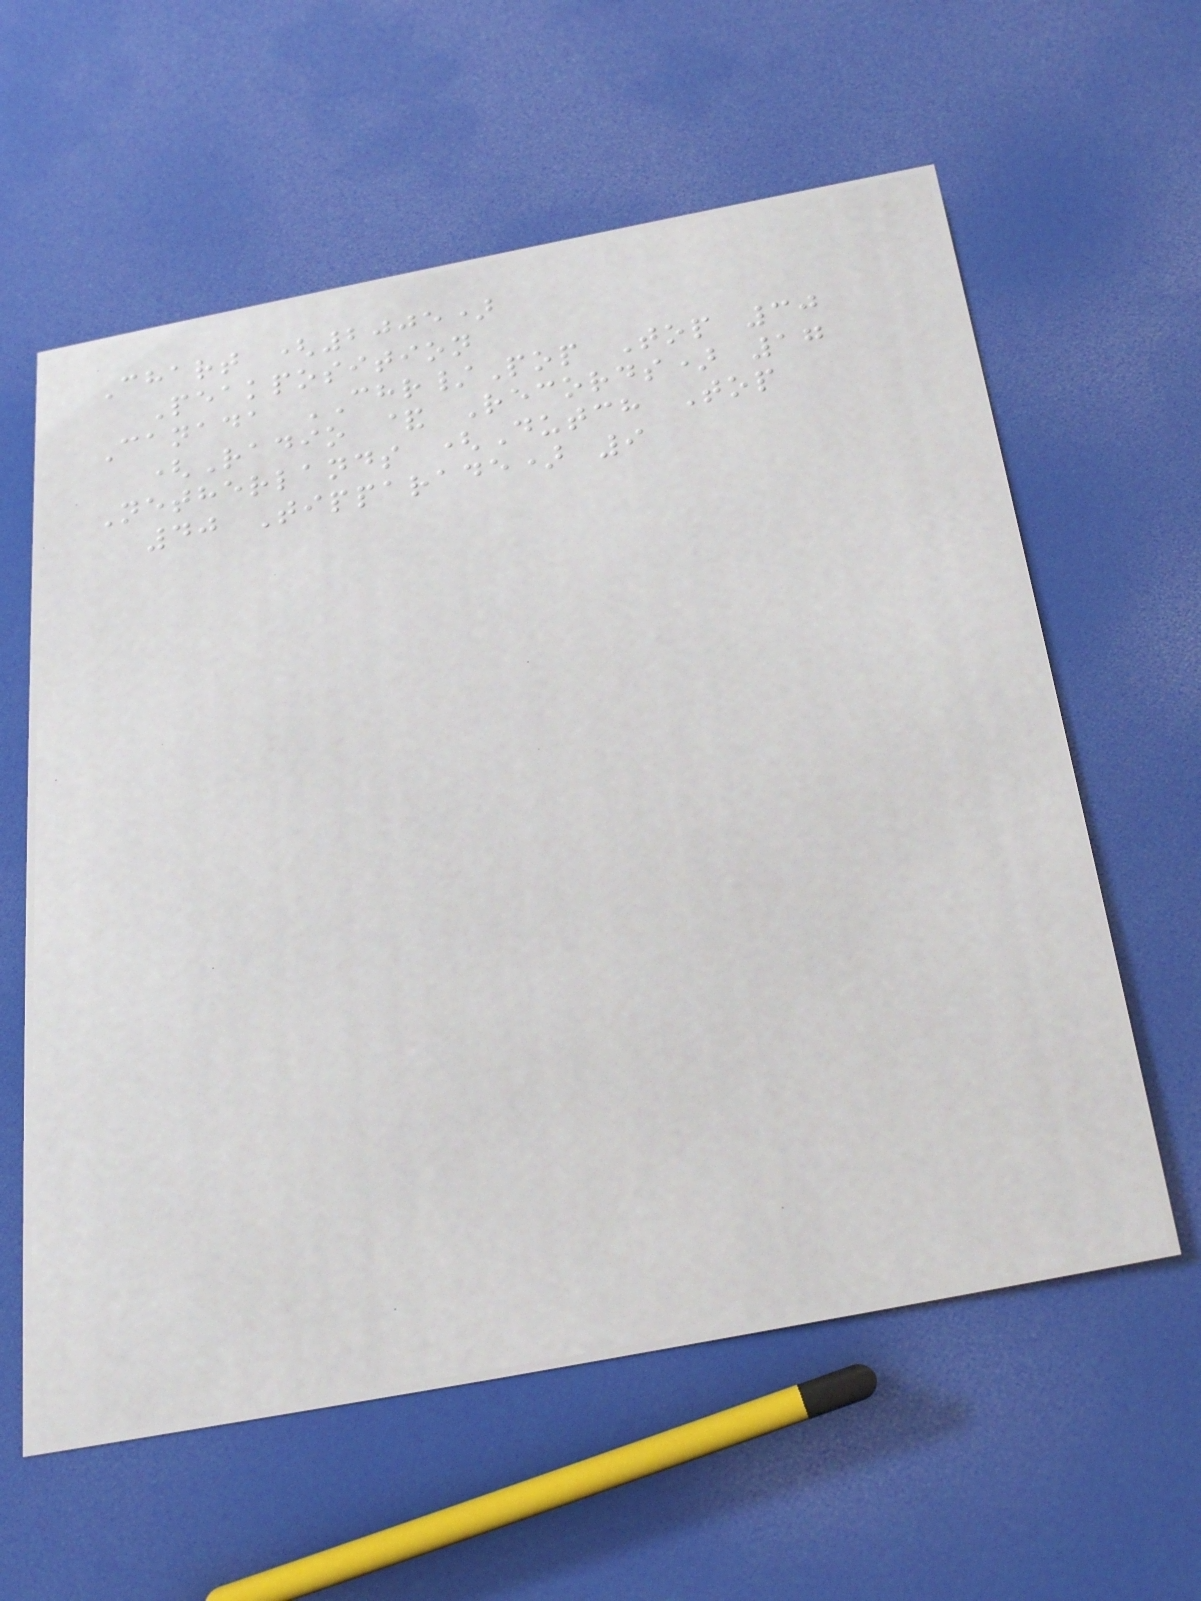Chart (2005)
Peakposition
Canada CHR/Pop Top 30
(Radio & Records) 17
Netherlands (Dutch Top
40 Tipparade) 9
